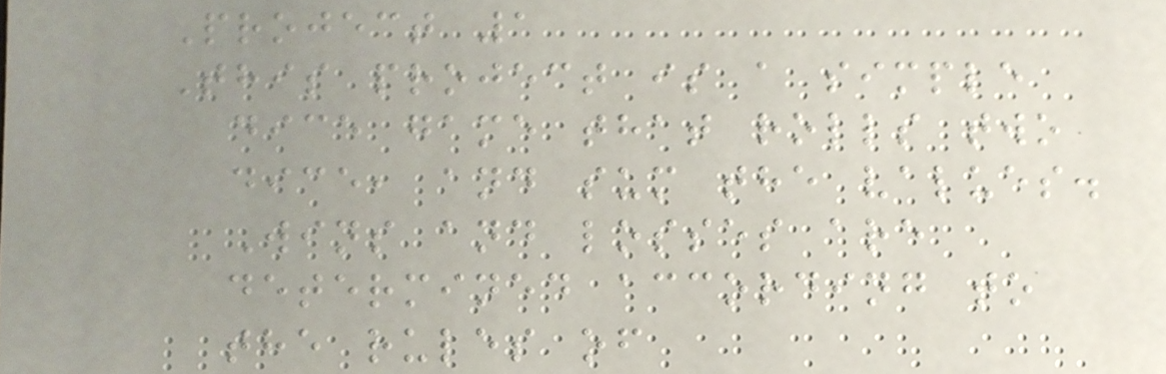Project 1
This project is a simple
dice game that rolls two
dice, and sum the values.
Wins and losses are
determined according to
the rules of
